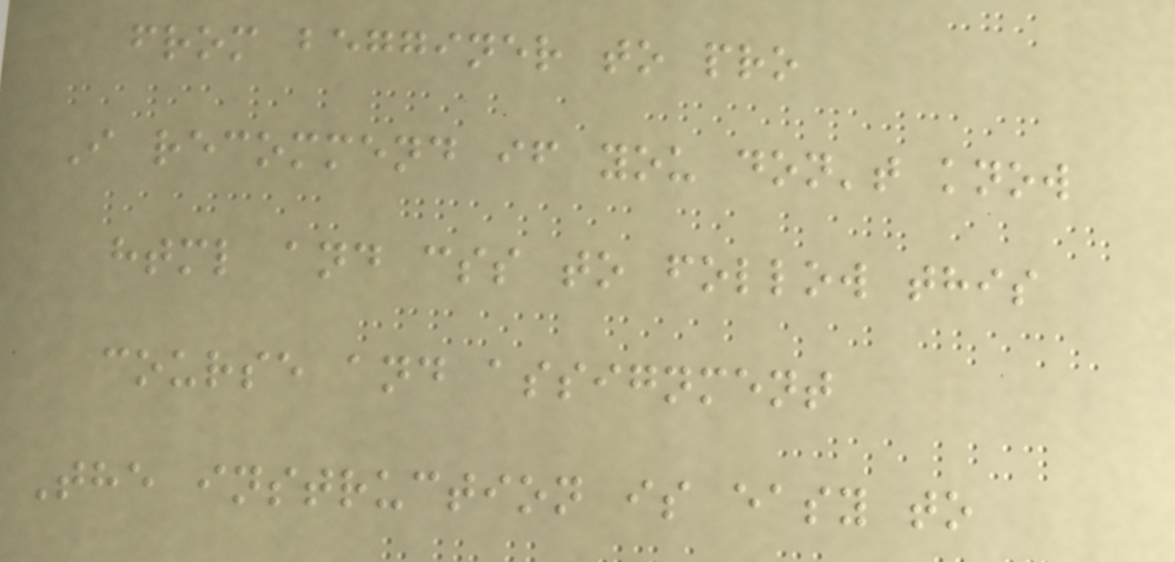from begginer to pro
I recommend if you don't know
html and css to follow this
course and assignment
The instruction is easy to
